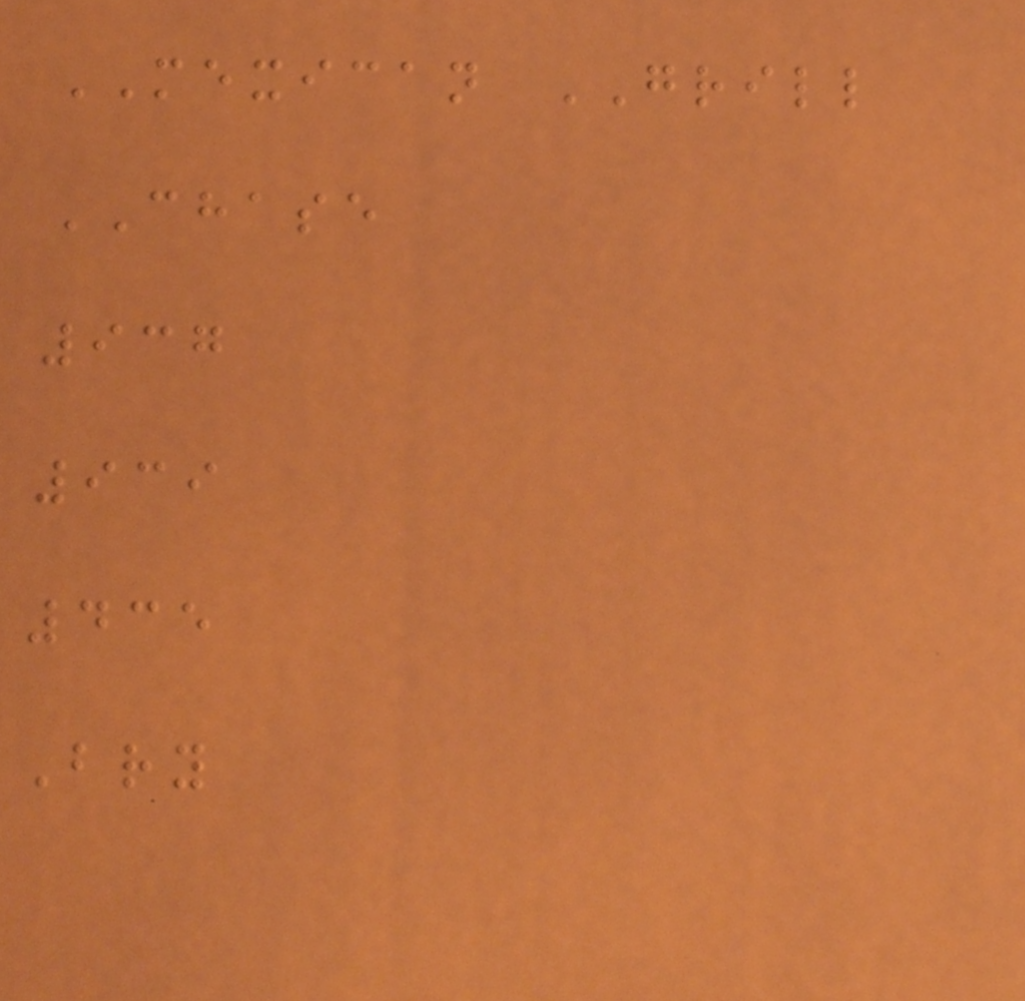MEXICAN GRILL
CHASE
937
939
435
Bry
